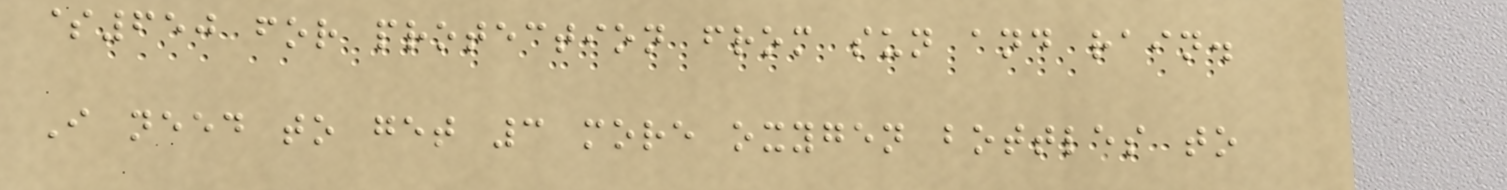$650 for protection from sun and rain.
I need to get 3 more oxygen bottles to
